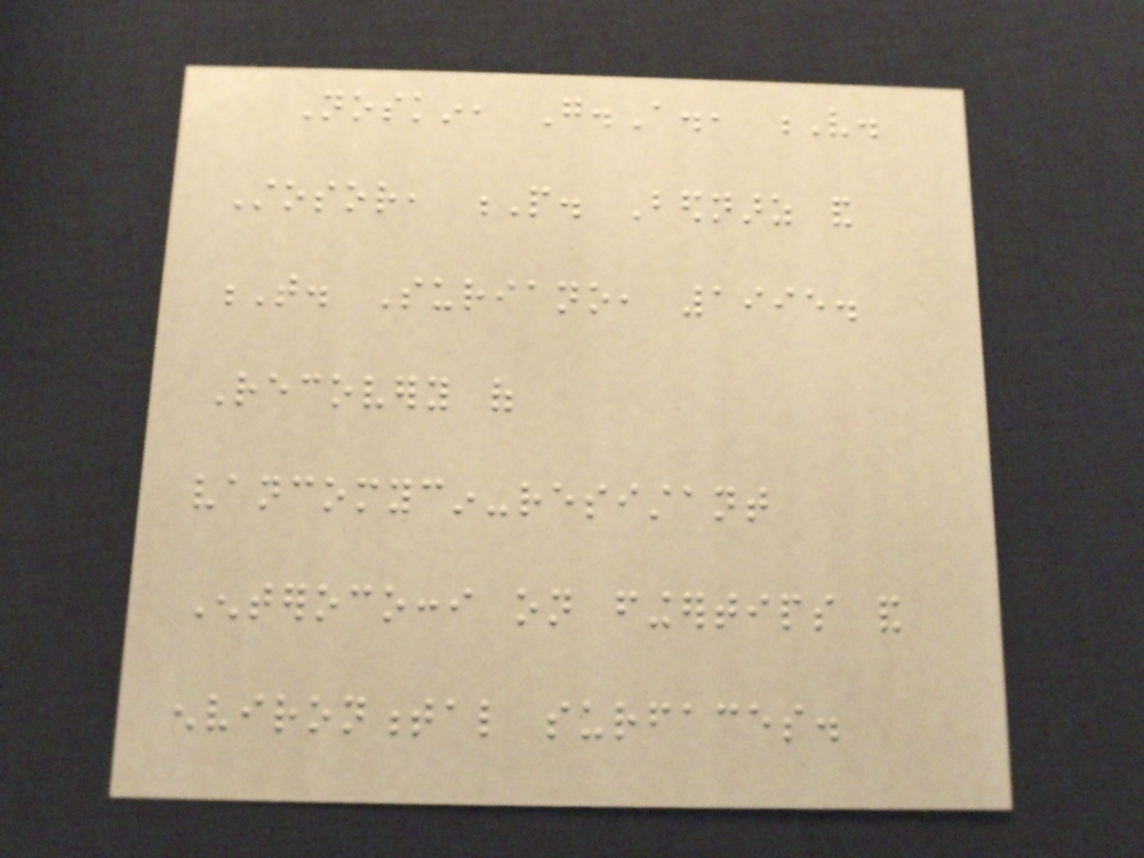Noskin, G.A., V.
Stosor, P. Bednarz and
T. Suriano, 1995.
Recovery of
vancomycin-resistant
Enterococci on fingertips and
environmental surfaces.
